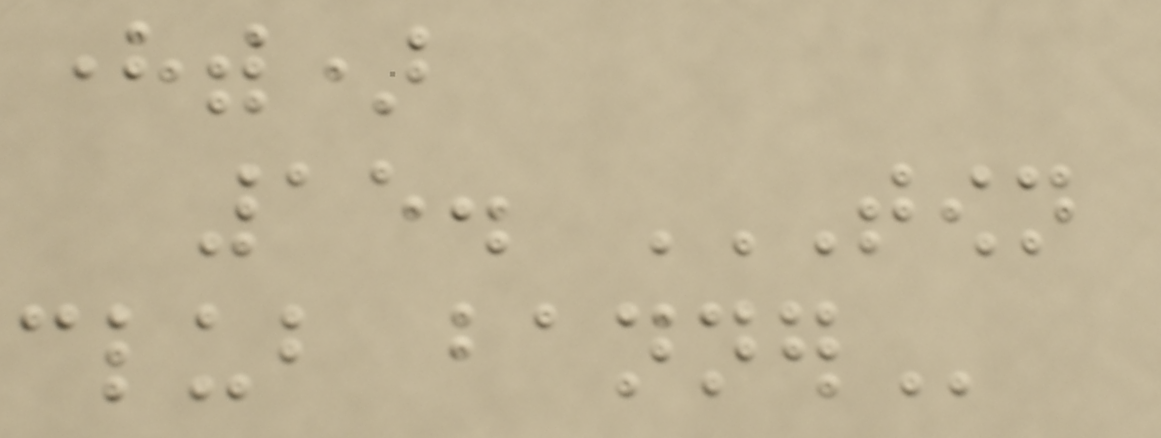herewith)
15. TOWN
CLUB BANNER
